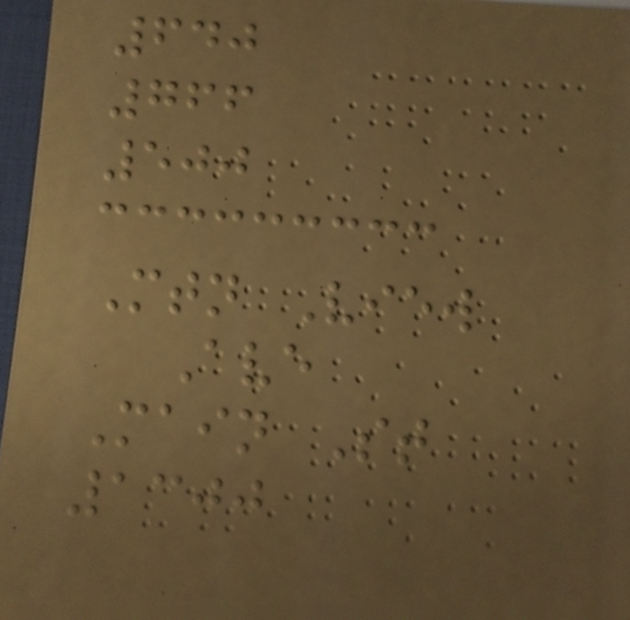640
766
500
Mtn View
Ave
Main St
1300
